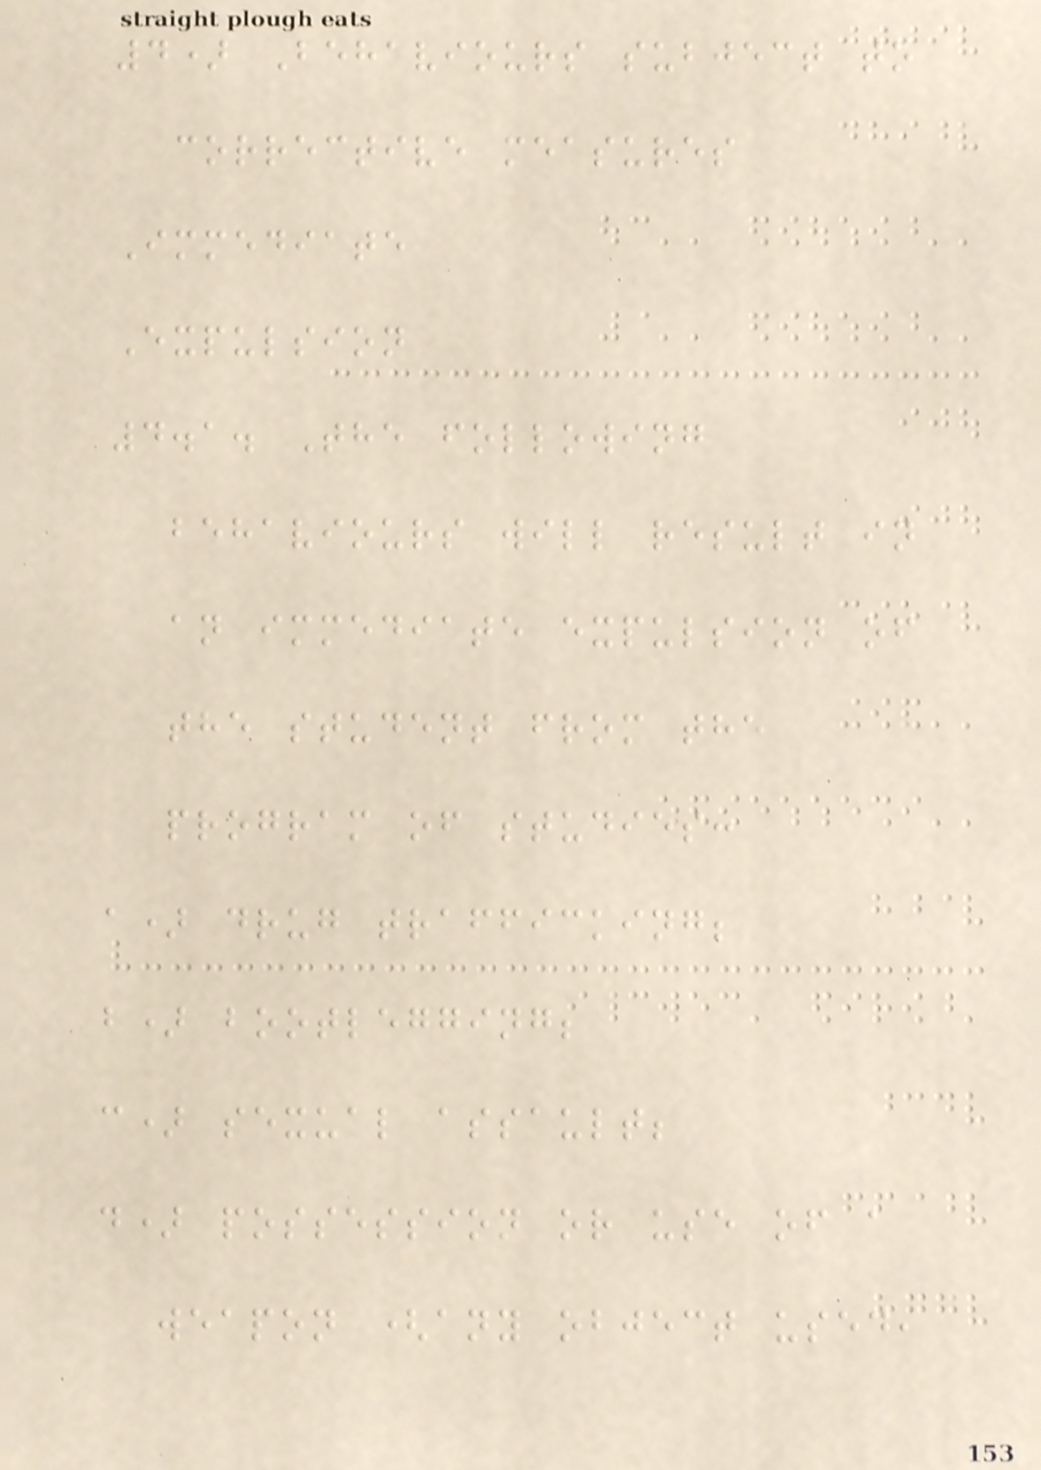4) Behaviours subject to
corrective measures
Immediate
Expulsion
4.1. The following
behaviours will result in
an immediate expulsion of
the student from the
program of studies:
a) drug trafficking;
b) bootlegging;
c) sexual assault;
d) possession or use of a
weapon (any object used,
